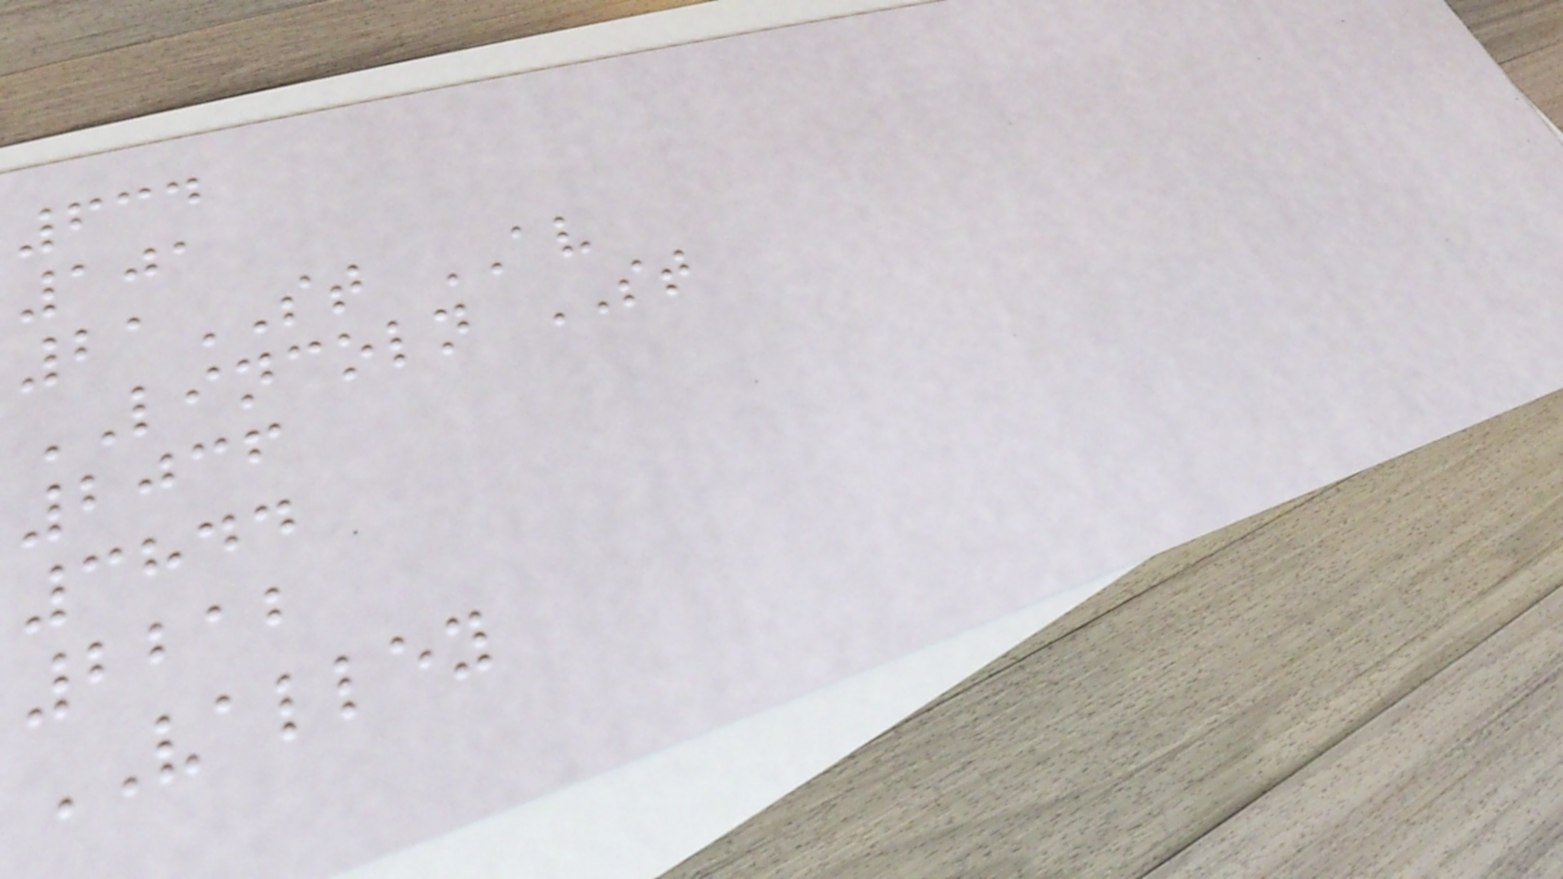634
101
21ST AV
LINCOLN ST
2036
3844
2212
VALLEY
